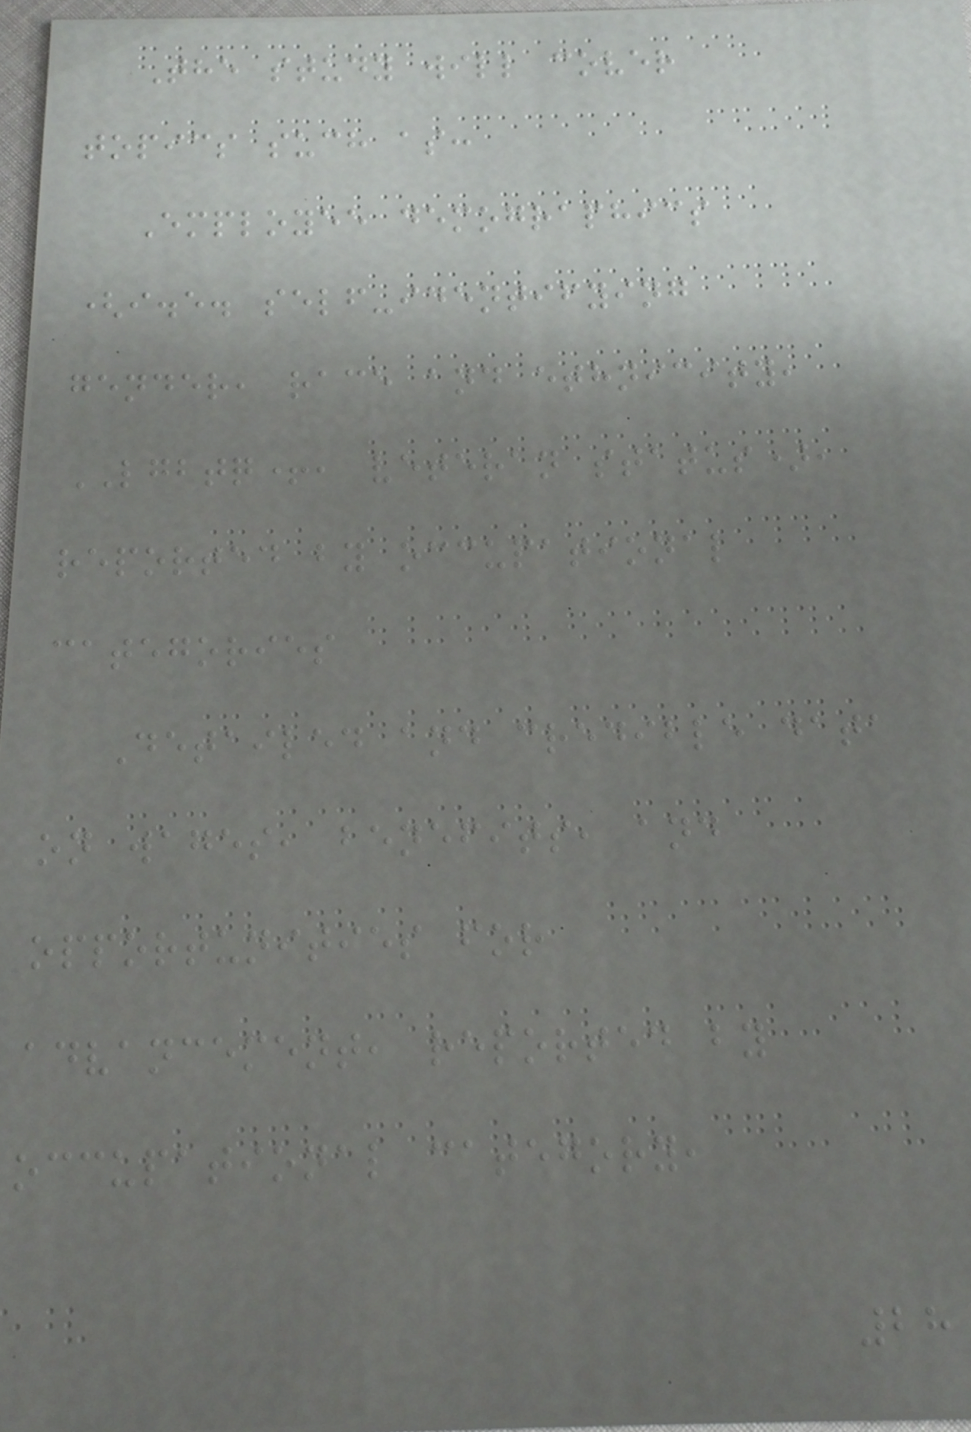The study will cover
topics such as:
Employee demographics
(i.e. self-identifying
gender, race and ethnicity,
LGBTQ+, veteran status),
reported by occupational
categories
Detailed and credible data
on wages, benefits, and
opportunities for
advancement, reported by
occupational category,
28
